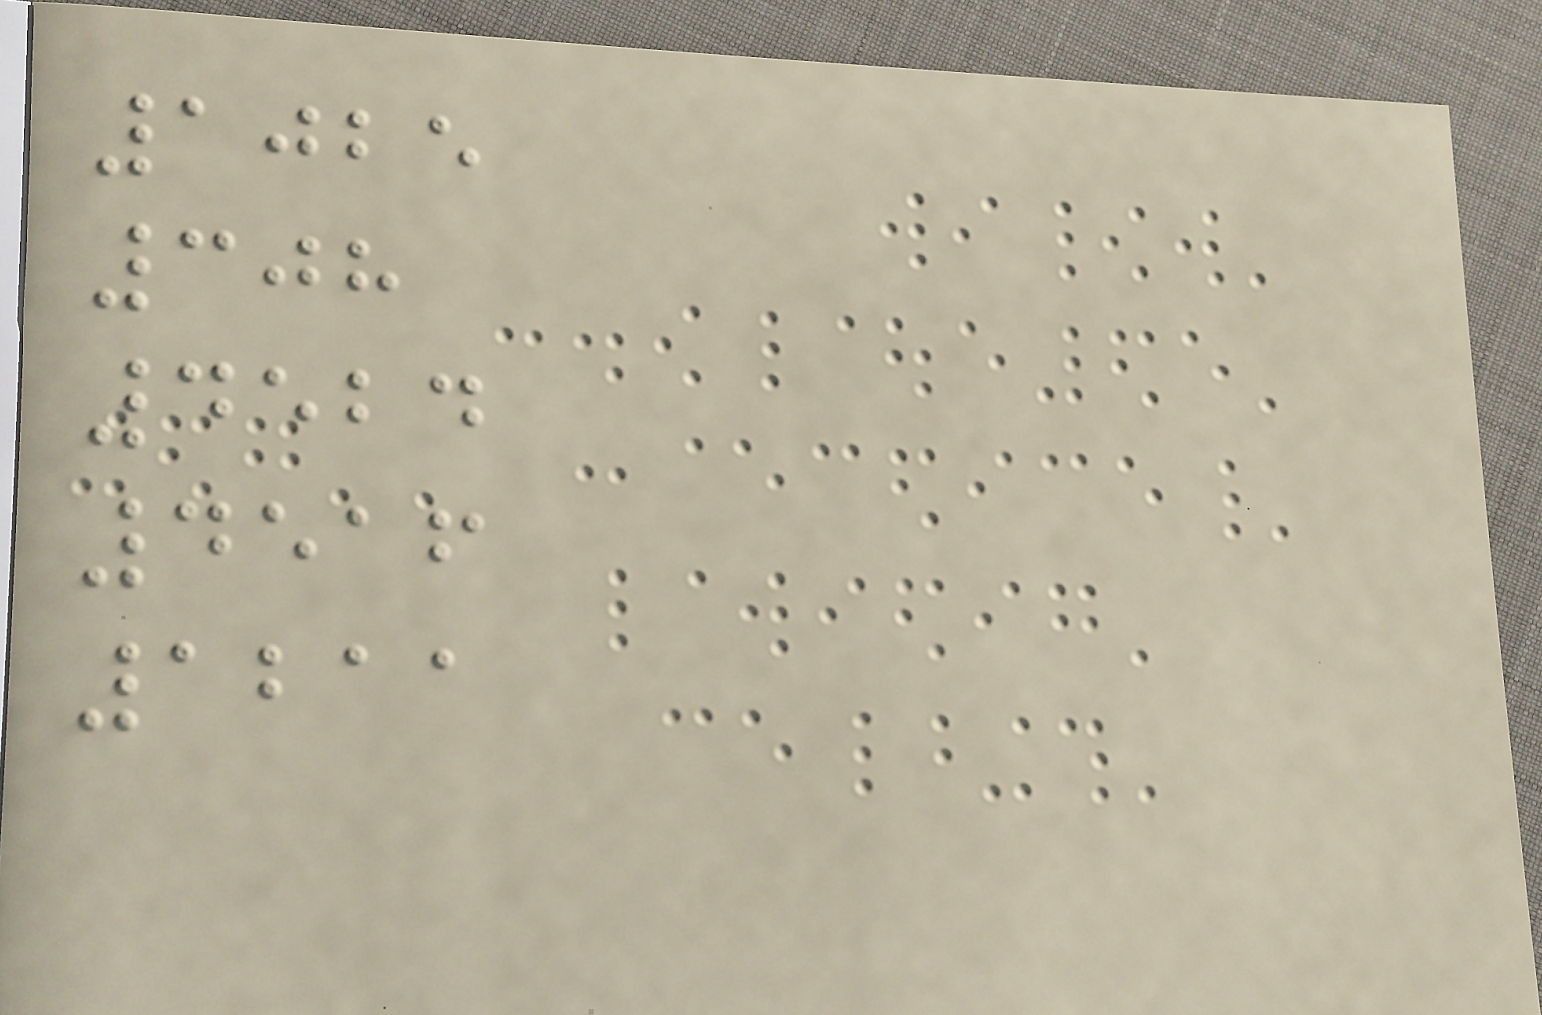1025
308
4524
4516
1211
